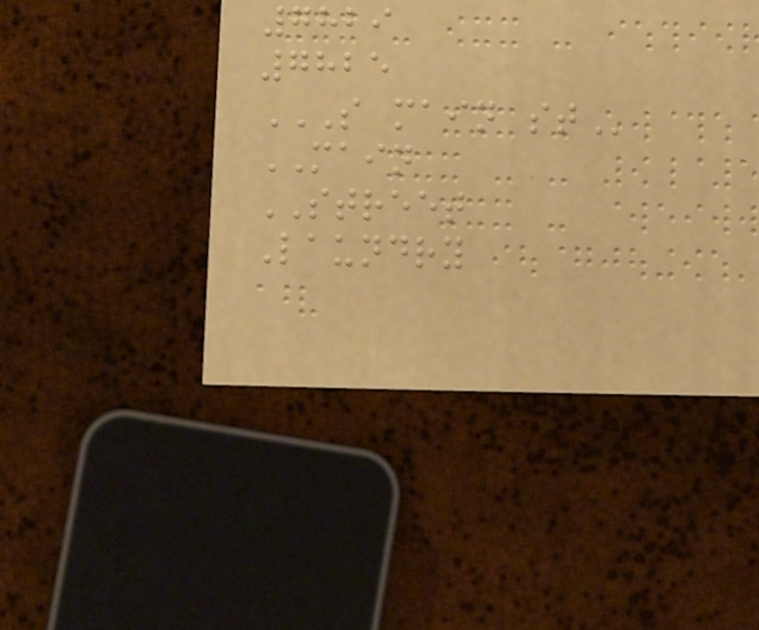7829
7825
S MAIN ST
MAIN
STREET
Laundry
